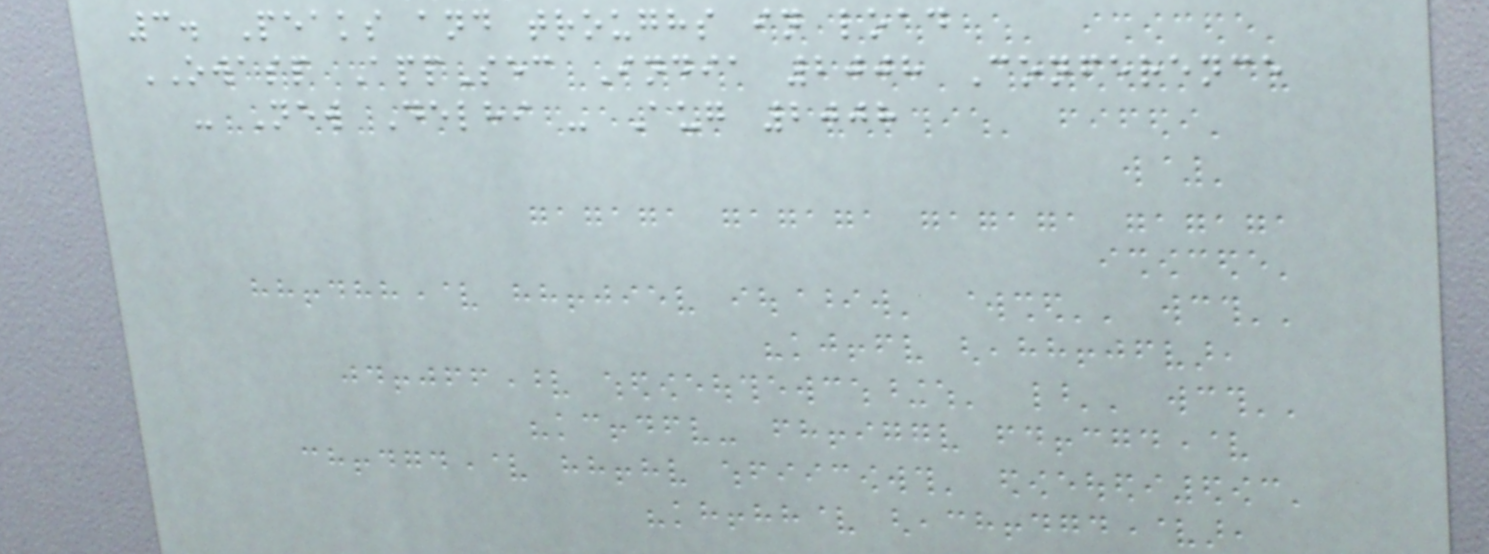3. Peaks and troughs in load
OWASP AppSec India 2008 Conference
- New Delhi - Aug 2008
